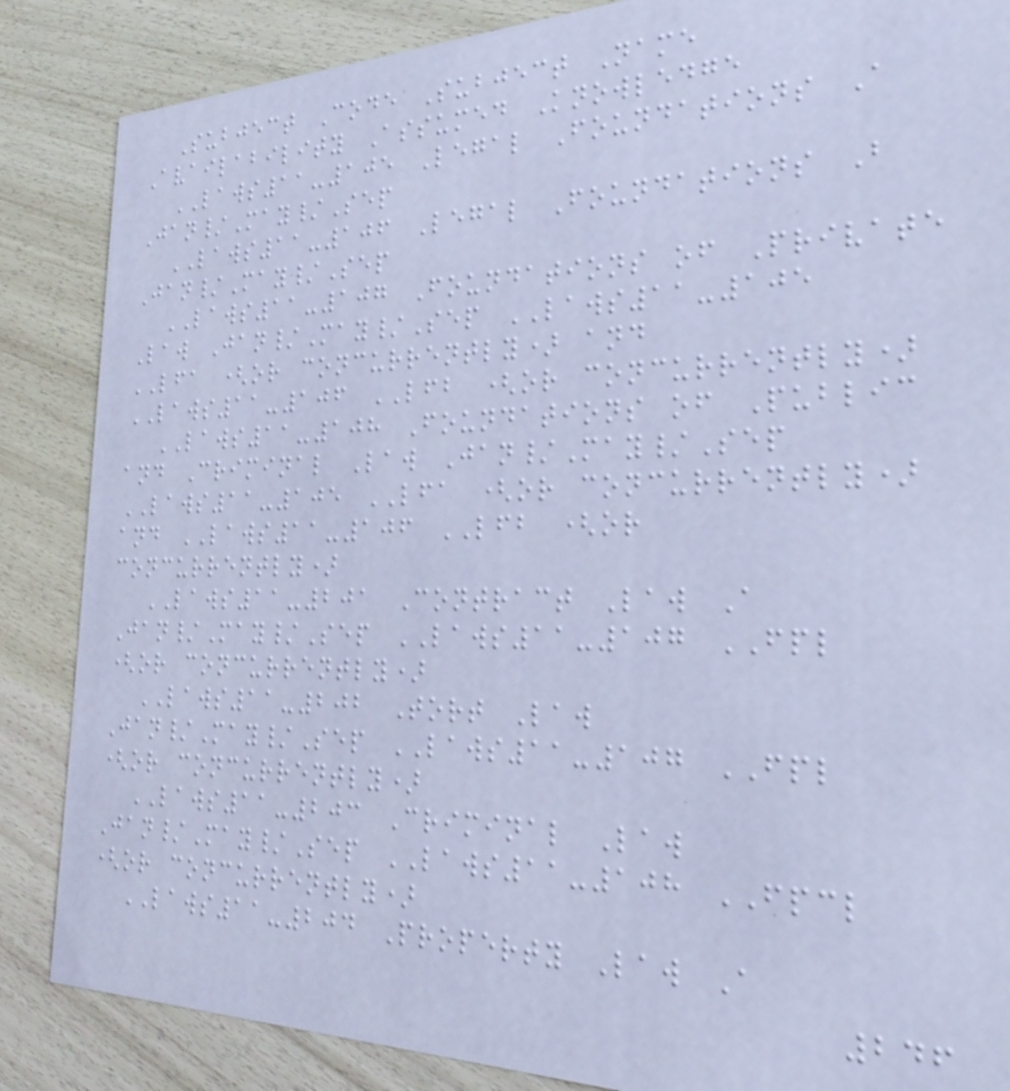Subject Code Subject Name
Availability Assumed Knowledge
LAWS11-105 Legal Foundations A
Jan/May/Sep
LAWS11-106 Legal Foundations B
Jan/May/Sep
LAWS11-107 Foundations of Private
Law Jan/May/Sep LAWS11-105
LFA (or concurrently) and
LAWS11-106 LFB (or concurrently)
LAWS11-108 Foundations of Public
and Criminal Law Jan/May/Sep
LAWS11-105 LFA (or concurrently)
and LAWS11-106 LFB (or
concurrently)
LAWS11-201 Contract Law A
Jan/May/Sep LAWS11-107 FPL
(or concurrently)
LAWS11-202 Tort Law
Jan/May/Sep LAWS11-107 FPL
(or concurrently)
LAWS11-203 Criminal Law
Jan/May/Sep LAWS11-108 FPCL
(or concurrently)
LAWS11-204 Property Law A
246
